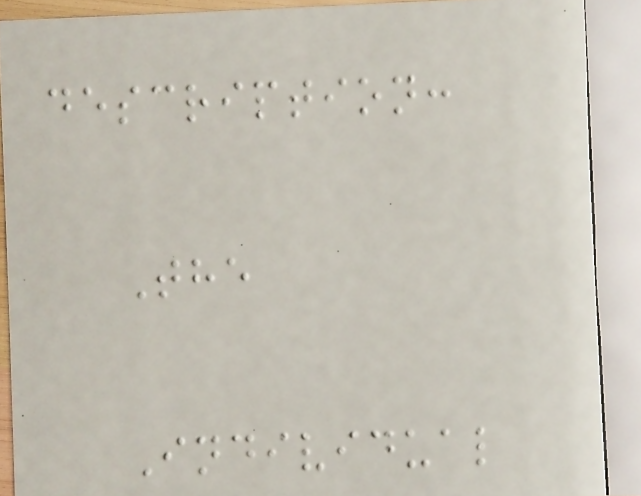description:
The
Individual
